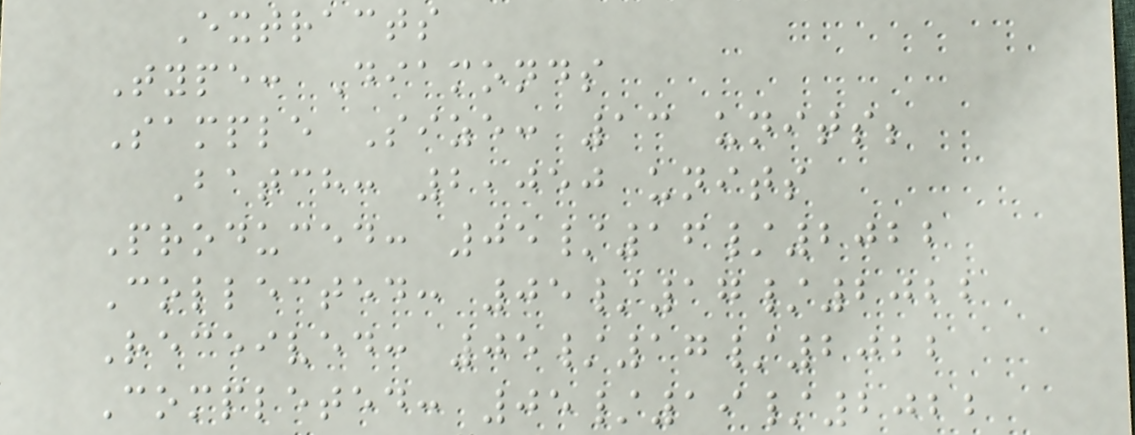Extracts
Type: Diamonds
Sample Size: 13 units;
Batch: 2,050 units
Produced: 05/16/2022
Collected: 05/17/2022
Received: 05/17/2022
Completed: 05/19/2022
